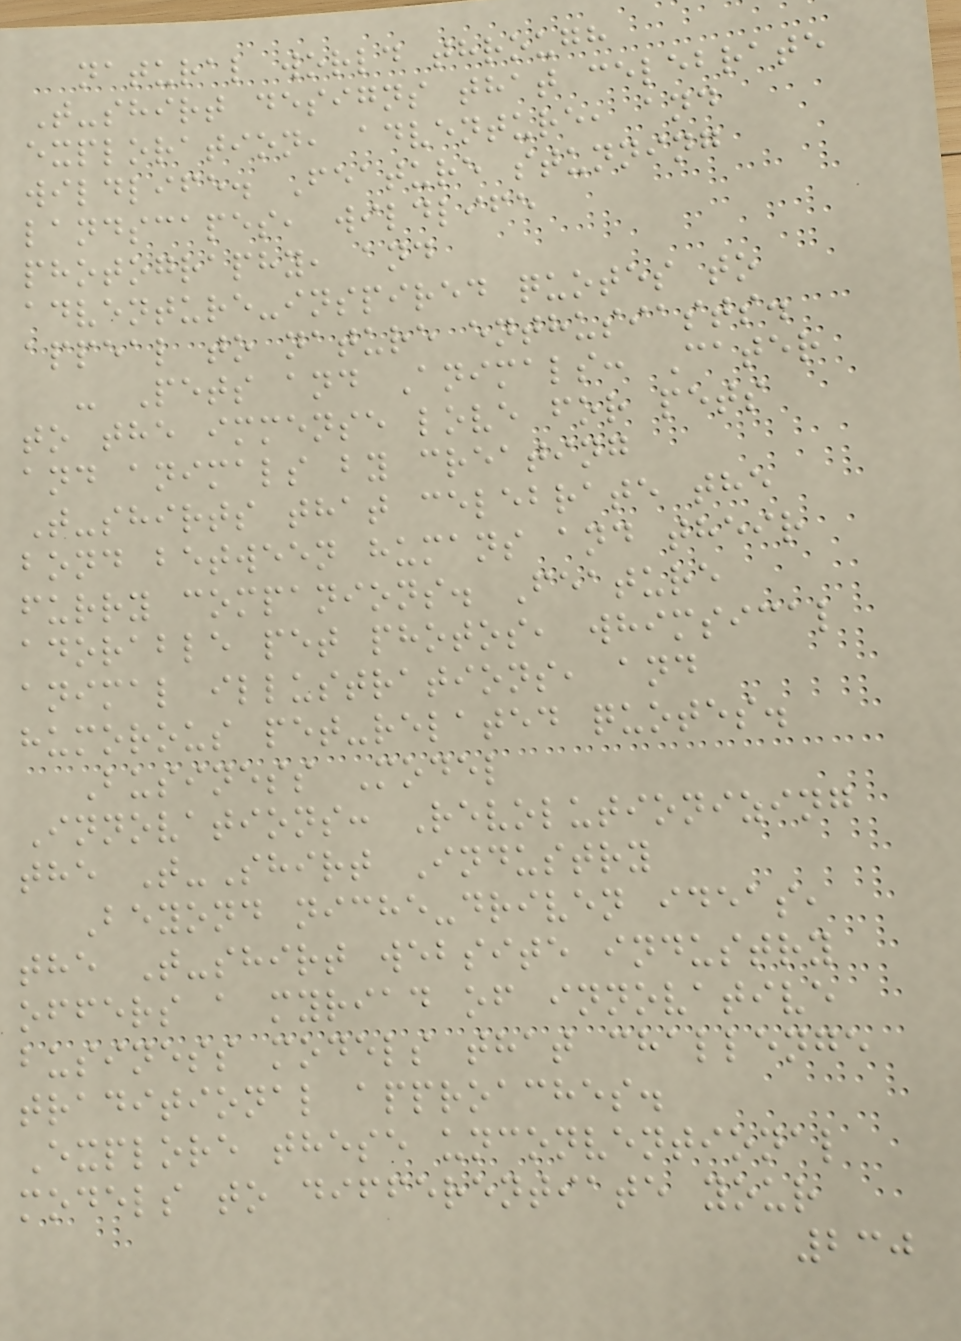natural world through
T-shirt designs that celebrate
exploration, adventure, and
wildlife. Feature stunning
landscapes, wildlife
photography, and
adventure-inspired quotes to
appeal to nature enthusiasts.
- Pets and Animals: Cater
to the immense love for pets
and animals by creating
T-shirts that celebrate the
bond between humans and their
furry companions. Feature
adorable pet photos, whimsical
animal illustrations, and
humorous pet-related quotes.
Business Model
Innovations: Revolutionizing
the T-Shirt Industry
Beyond niche-driven ideas,
the T-shirt website industry
offers a myriad of innovative
business models that challenge
traditional approaches.
Explore these unconventional
models to differentiate your
230
